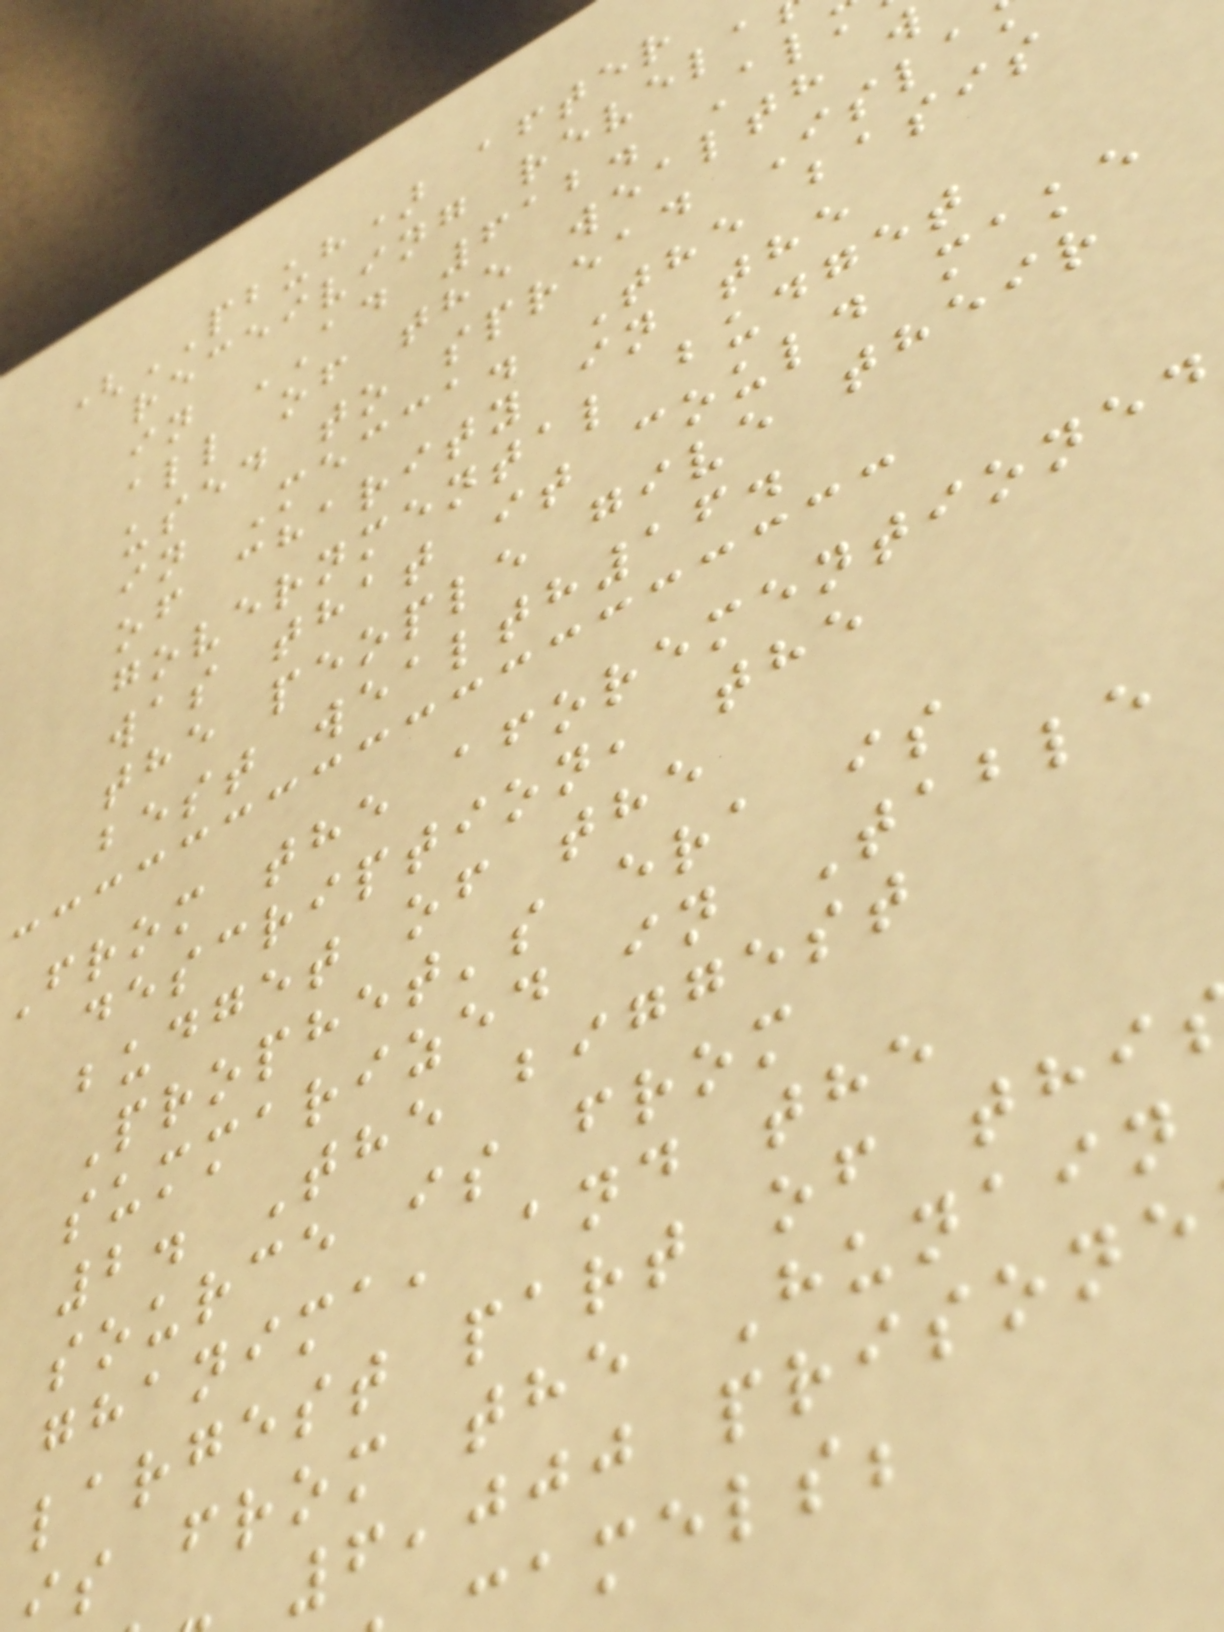(PBUH) after
receiving revela
in AD 612. Al
all of the wealth w
used to spread Isla
in Mecca. The basis
of charity in the
governmental budget
was that it could make
the people give their
best wealth16.
From the aforementioned
description, the
budget of the
Prophet's era is
summarized in Table
2. The biggest
source is from
ghanima, and the
largest part of thi
s from the Hunain
6,000 prisone
amels;
